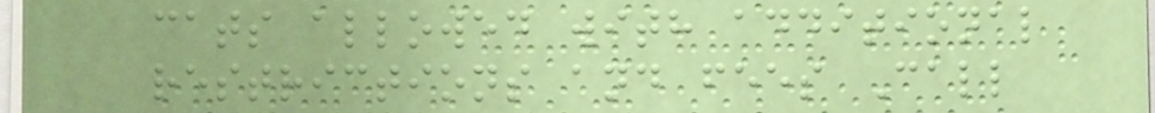cats allowed with additional
restrictions and fees Call
